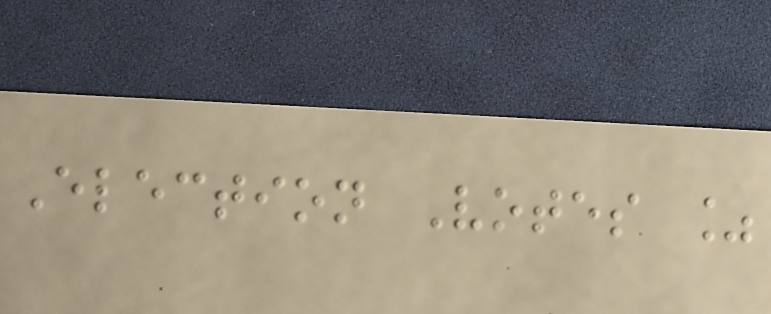Election Votes %
